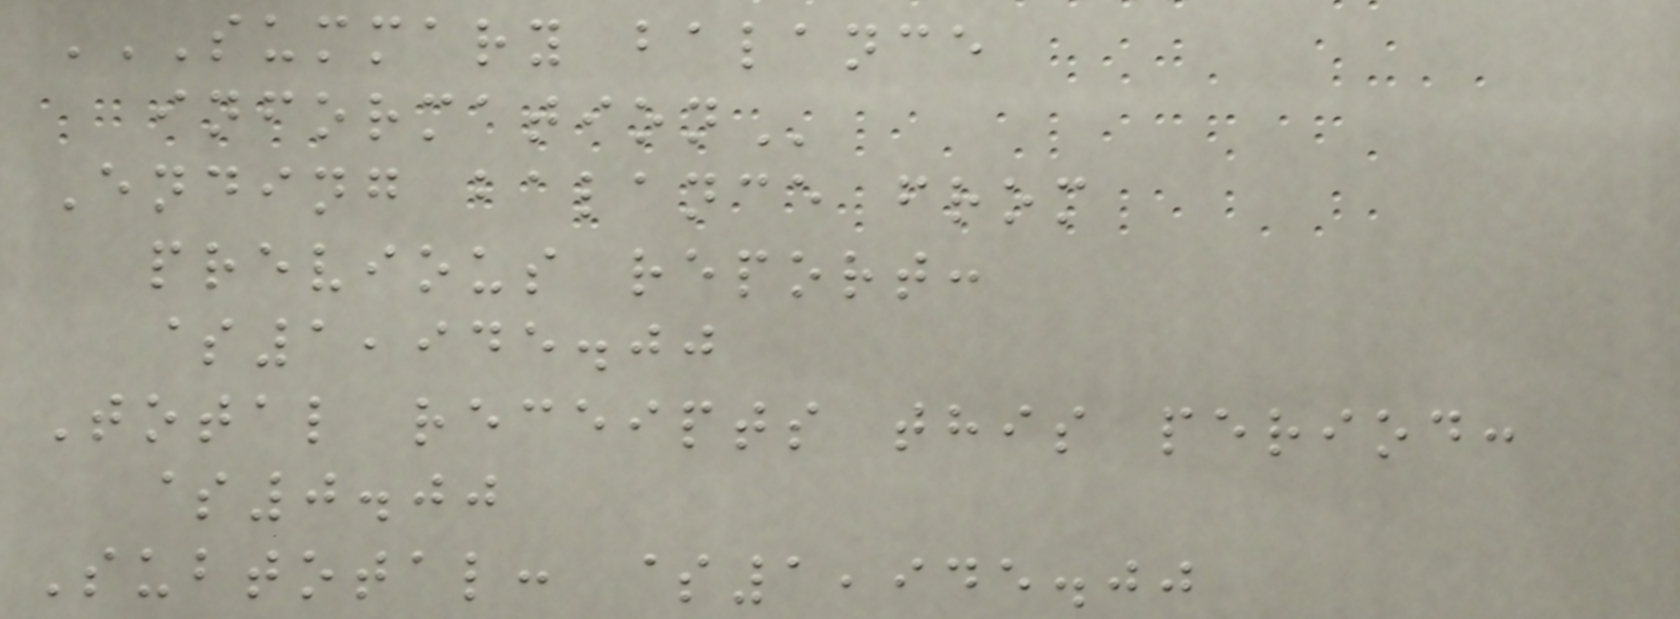SUMMARY BALANCE
INFORMATION
Ending balance from
previous report:
$1,945.00
Total receipts this period:
$0.00
Subtotal: $1,945.00
